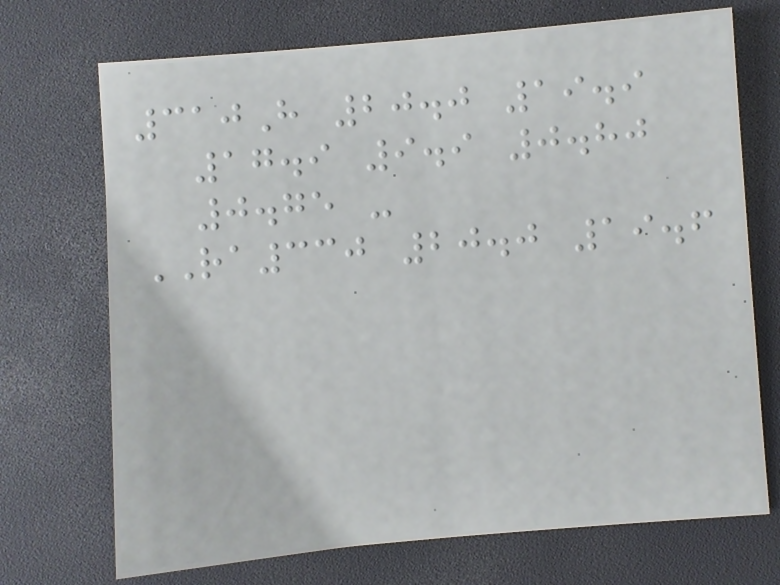310H 20.0 19.9
17.9 9.9 0.80
0.75 -
RA330 20.0 19.6
